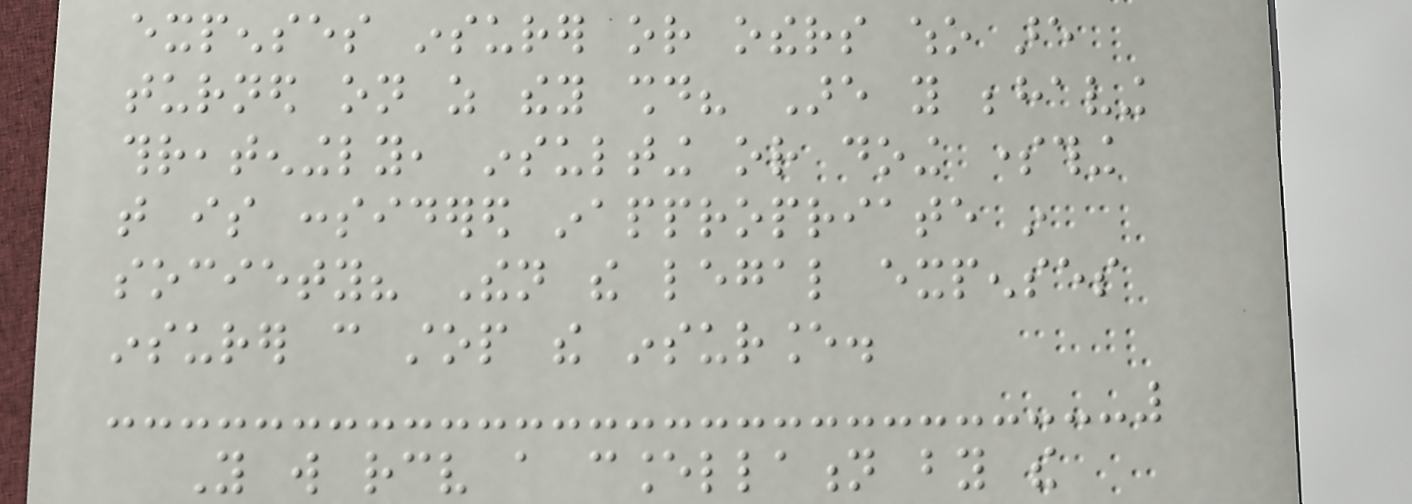expenses insurer or others who are
turned on as they should? Are you behaving
threateningly, insulting or doing something
that is considered inappropriate in
society? Then the legal expenses
insurer can stop the insurance.
You will receive a cancellation by the
